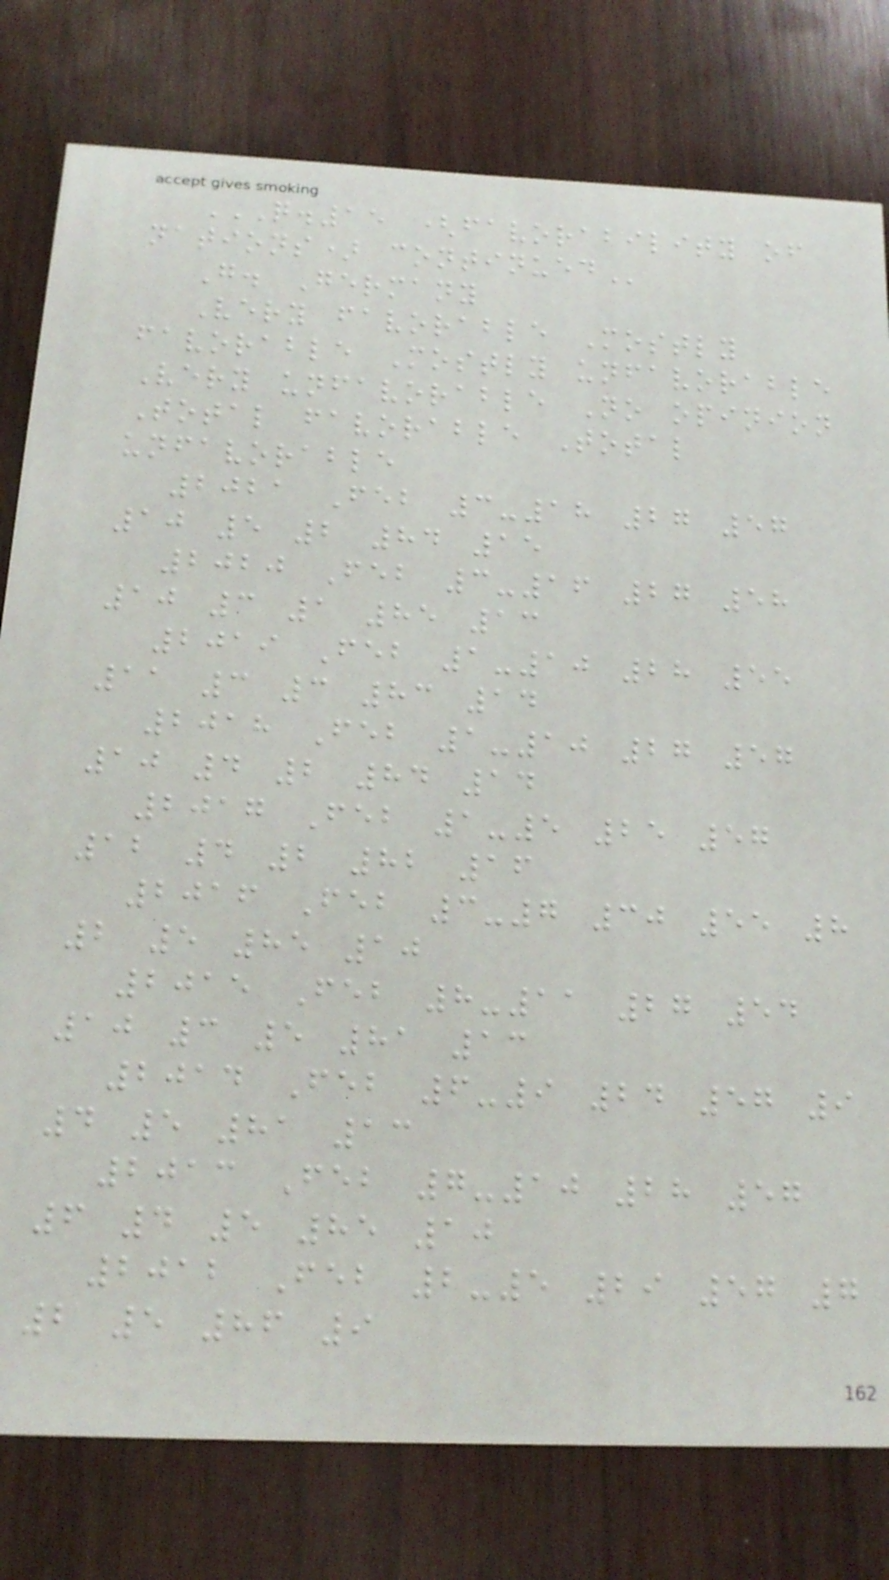Q.15 (FAVORABILITY OF
NATIONS) CONTINUED
G. Germany
Very favorable Mostly
favorable Mostly unfavorable
Very unfavorable No opinion
Total favorable Total
unfavorable
2021 Feb 3-18 27 57
10 5 2 84 15
2020 Feb 3-16 27 58
10 3 1 85 13
2019 Feb 1-10 28 55
11 3 3 83 14
2018 Feb 1-10 27 57
10 4 2 84 14
2017 Feb 1-5 25 57
12 4 2 82 16
2016 Feb 3-7 30 55 8
2 5 85 10
2015 Feb 8-11 27 54
10 3 5 81 13
2014 Feb 6-9 24 57 9
4 5 81 13
2013 Feb 7-10 28 57
6 4 5 85 10
2012 Feb 2-5 29 57 7
2 5 86 9
